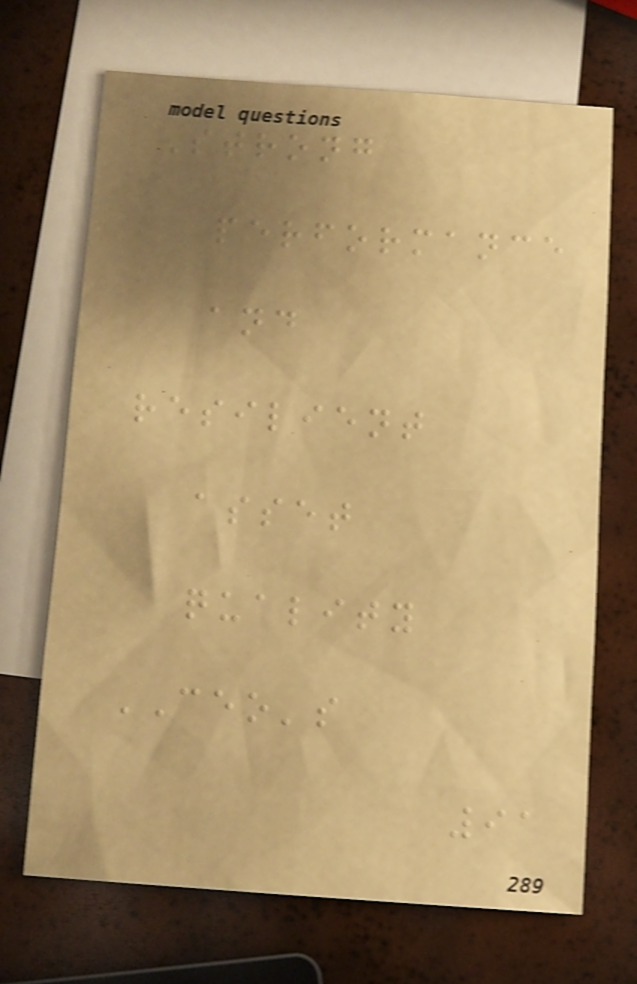Strong
performance
and
resilient
asset
quality
CEO's
91
